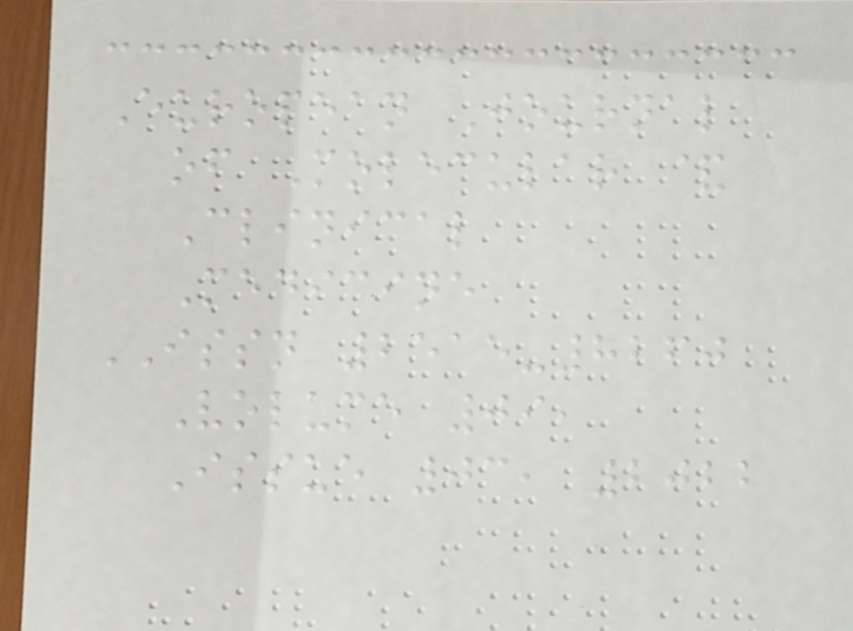European Journal
of Molecular &
Clinical
Medicine
ISSN 2515-8260
Volume 09,
Issue 03, 2022
